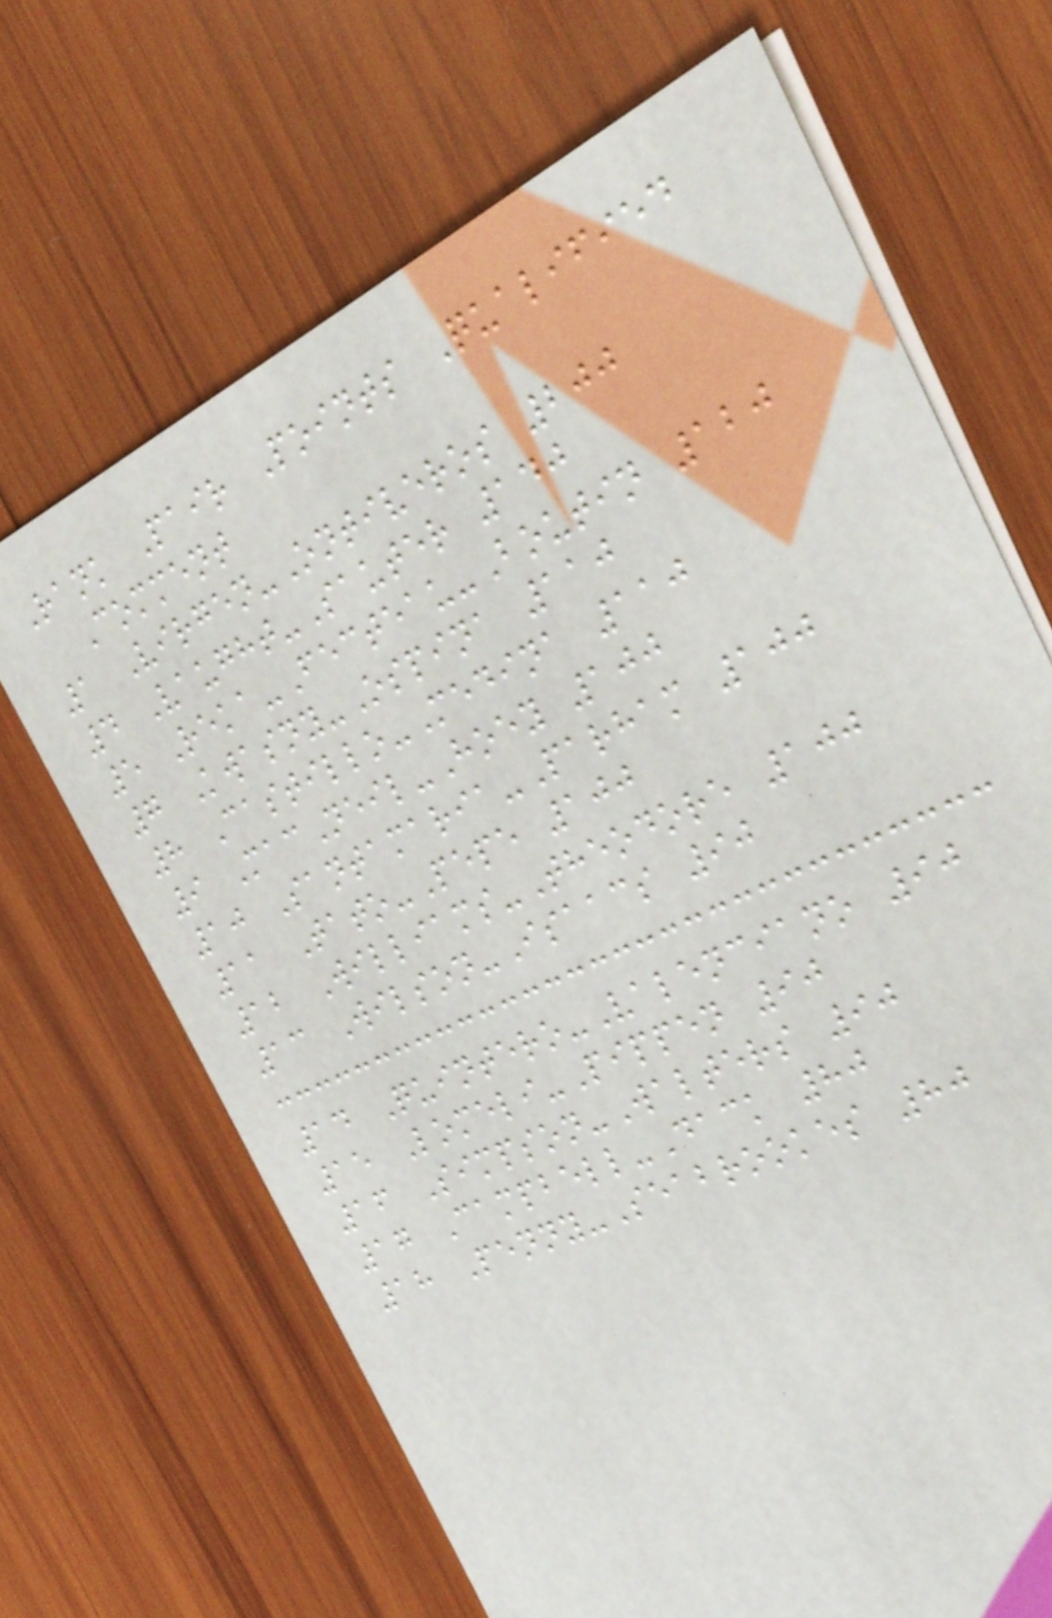Rank Pair Points Qualified
Comment
1 Virgen-Ontiveros 200
4 Vaught-Sauter 140
5 Reka-Fecteau-Boutin 120
7 Kwasny-Ospina 110
8 Castillo-Medina 110
9 MacNeil-Hoey 100
10 Santamaria-Parham 100
11 Tato-Pepe 100
12 Williams-Theodore 100
13 Wilson-Isaacs 90
14 Quintero-Valenciano 90
15 Lomeli-Pippen 90
16 Simpson-Walters 90
17 Campbell-Dack 80
18 Penny-Seabrookes 80
